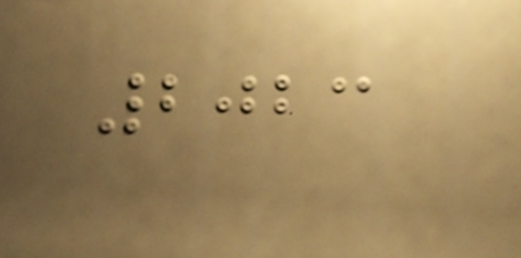2023
